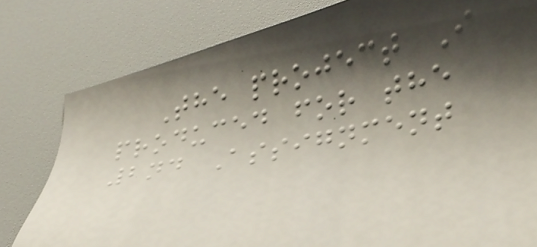The project I
produced for the
2nd Assignment
